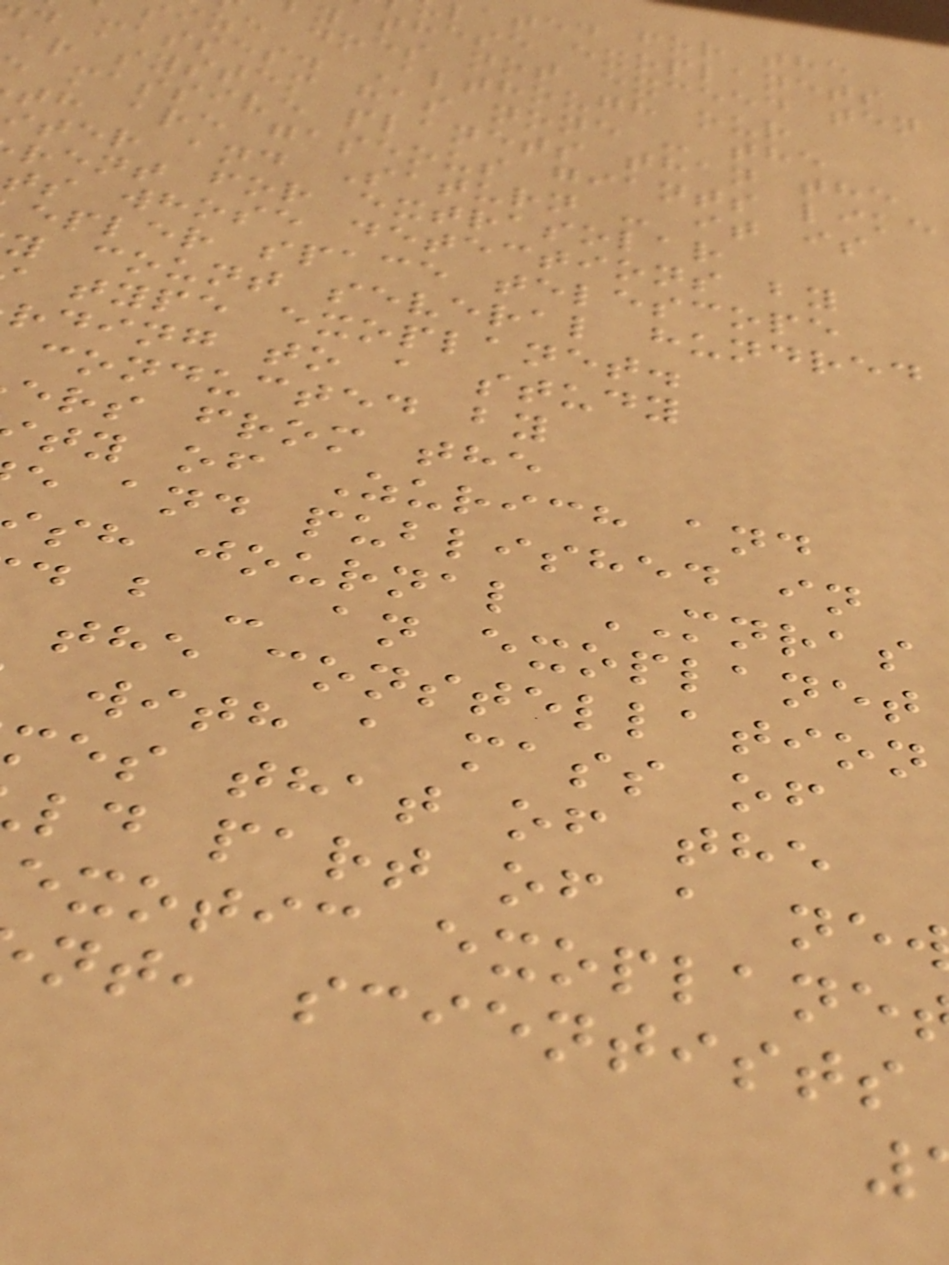lated for the
y these exoplanets
ize does not exceed ten
d masses. Although our
ar system has none - the
massive planets than the
th are gaseous giants like
ter and Saturn - it is
rent for extrasolar
ts whose detections by
epler space telescope
y count several hundred
type exoplanet.
rding to a study
conducted by
ers from the
ty of Zurich and
e and published in
sh journal MNRAS
d b - an exoplanet
the constellation
with a mass of
mes that of the
ld part of a ne
exotic exoplane
nt, scientists
